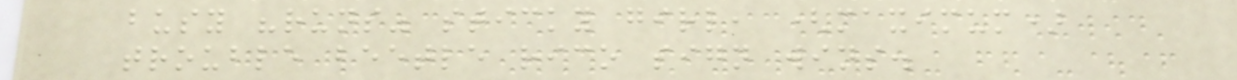busy "runs" sticky girl, (maximum)
trouble beetle rico sign wins.
